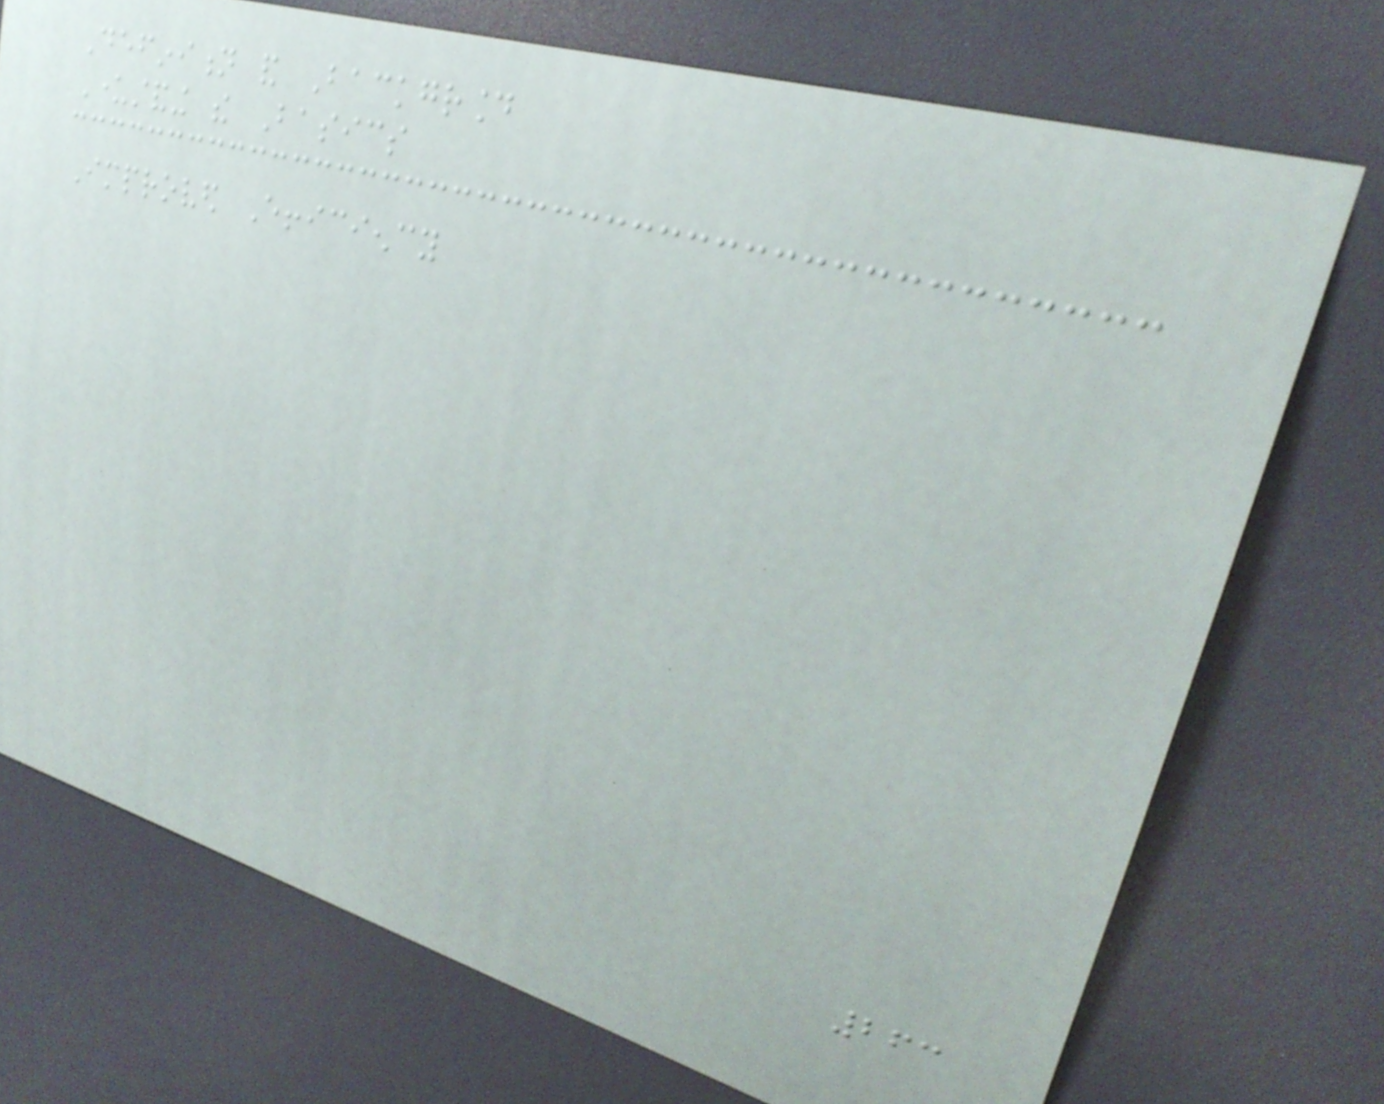Definition and Background
Understanding the Basics
Improved Efficiency
263
